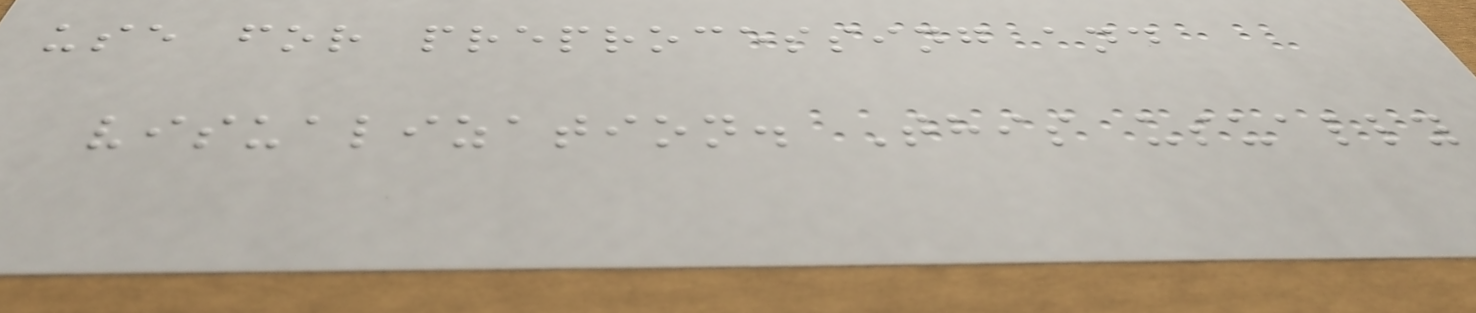use for preprocessing and
visualization. This usually
